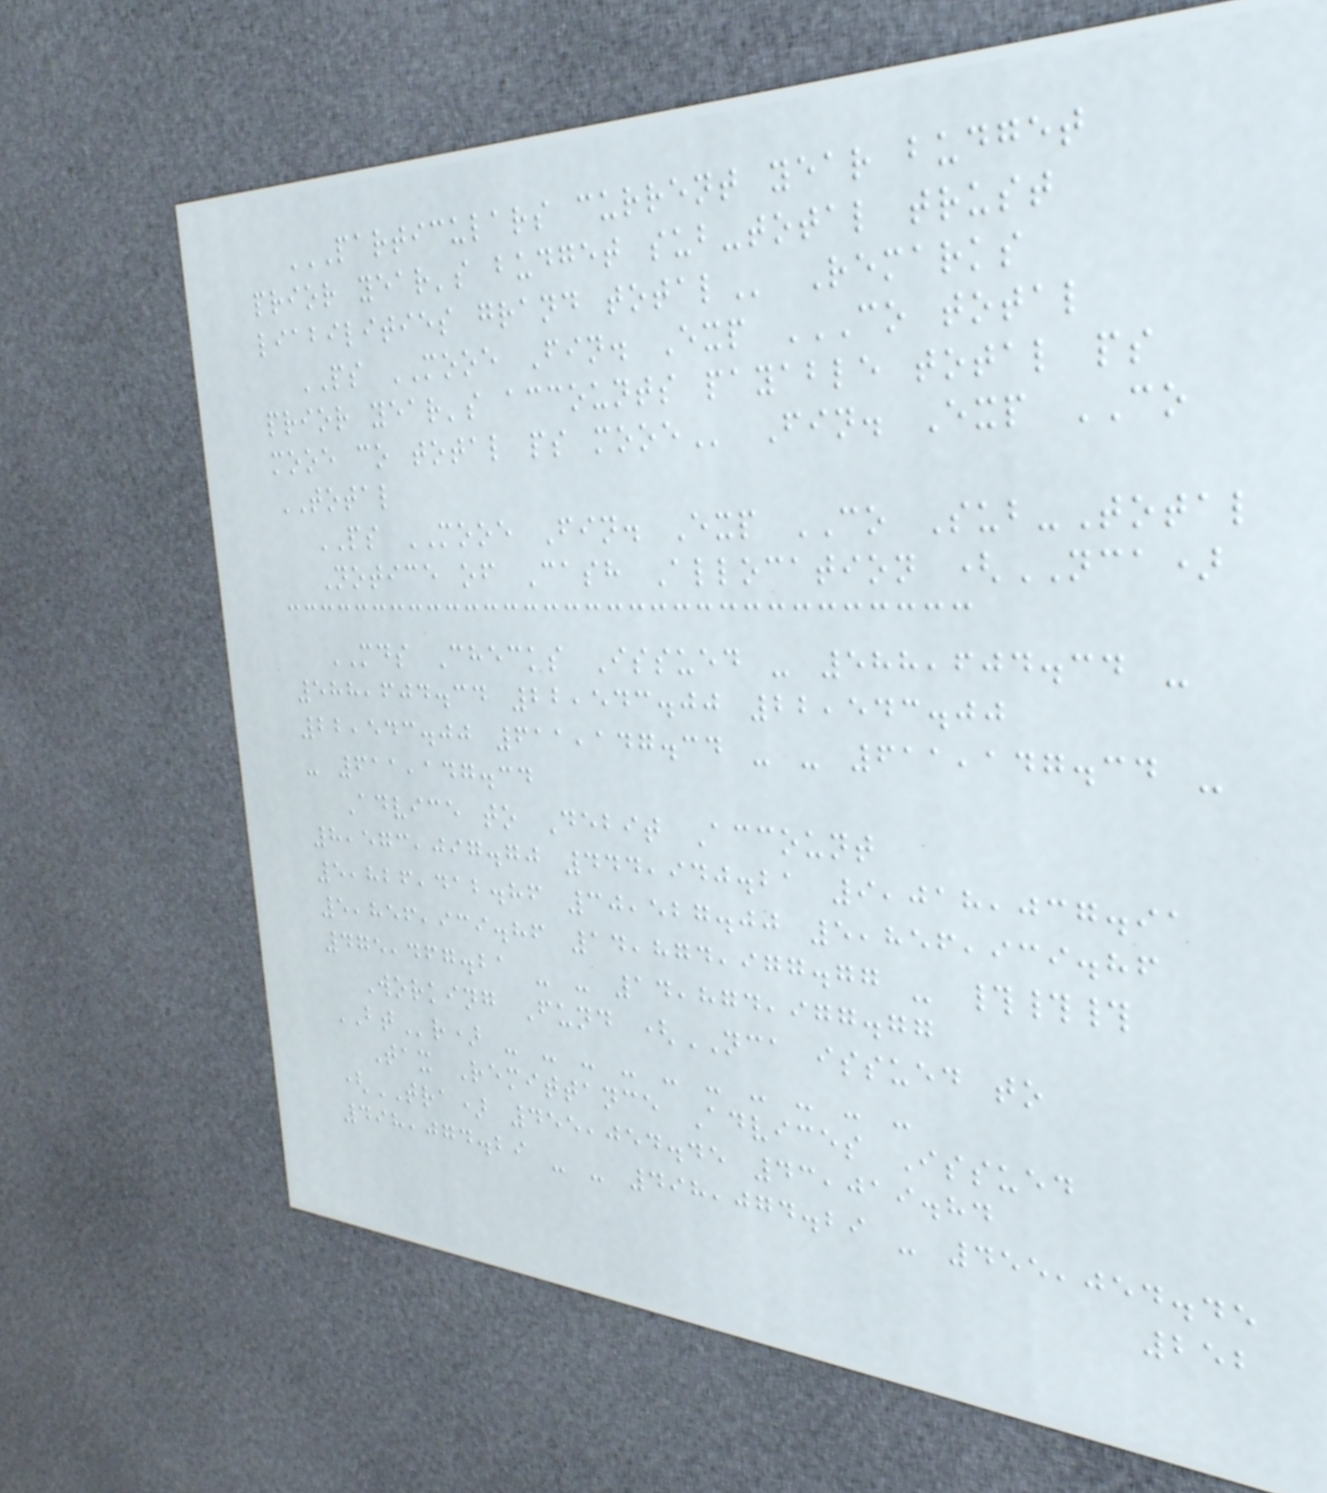PARTICULARS CURRENT YEAR BUDGET
PRIOR YEAR'S BUDGET SUB-TOTAL TRUST
LIABILITIES GRAND TOTAL Remarks
PS MOOE Fin. Exp CO TOTAL
PRIOR YEAR'S ACCOUNTS PAYABLE TOTAL PS
MOOE CO TOTAL PS MOOE Fin. Exp CO
TOTAL
PS MOOE Fin. Exp CO Sub-Total
Notice of Cash Allocation (NCA)
MDS Checks Issued - 588,604.34 -
588,604.34 22,543.00 22,543.00
22,543.00 611,147.34 - - 611,147.34 -
- 611,147.34
Advice to Debit Account
8,573,097.70 444,940.21 9,018,037.91
5,826,412.86 30,527.00 5,856,939.86
5,856,939.86 14,874,977.77 - ###
475,467.21 - - 14,874,977.77
Working Fund (NCA issued to
BTr) - - - - - - - - - -
Tax Remittance Advices Issued
(TRA) 455,054.45 43,019.84
498,074.29 - - 498,074.29 - 455,054.45
252
